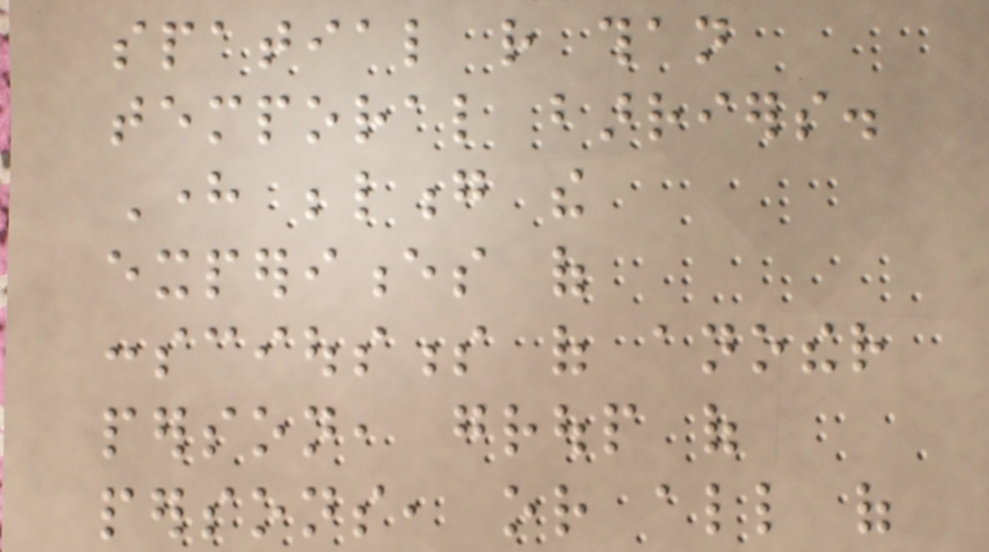spatial rather than
temporal barriers.
Here belong the
experiences of
consciousness of another
person, group of
persons, or all of
